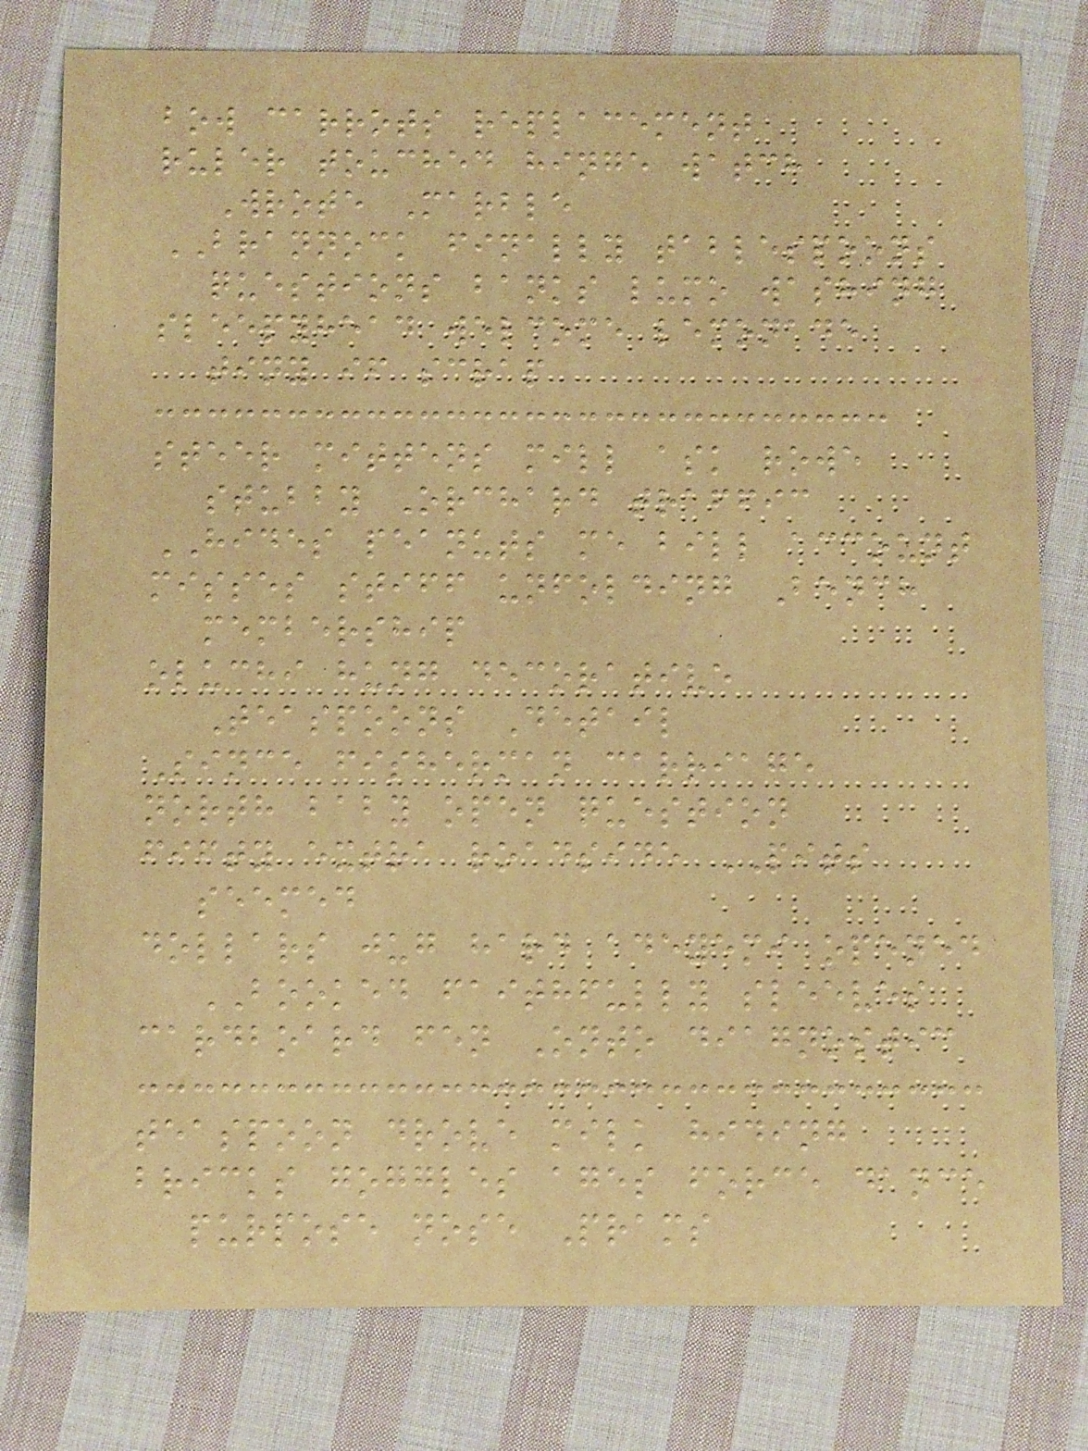bow carrots replacement
ruler touched hinge watch
Wrote Marble
BRANNOCK finally tablespoons
questions banks lumo washing
sleepyhead welcome lemonade
tiny if scrap
steer mittens mill ask rowe
stubby Orchard traffic
HIDES peanuts me bill account
misses stiff unfolding Bench
membership
oluchi hung decorative
Teaspoons Detail
Since fisherman carriage
north baby open question
fifty extra roadside PITS
seemed
dollars jug hard adeyemi opened
BOOKED faithfully sleeves
cardboard fen Onto diagnostic
teaspoon drove milk hiding
bricks goggles ages force dance
purpose nose Prams
